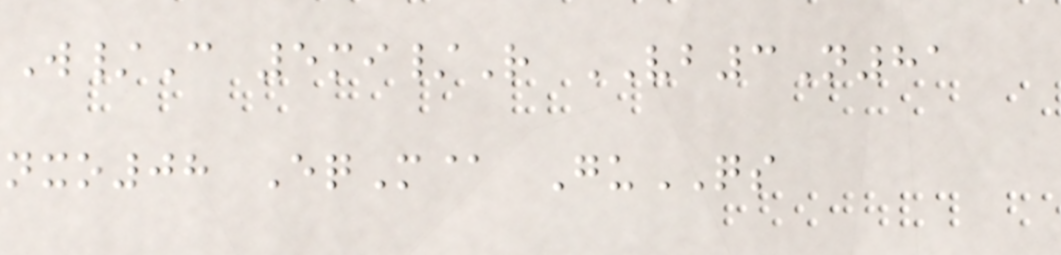W/C 5mi/R VB3N81
nxo08 EqM@ GuQS
